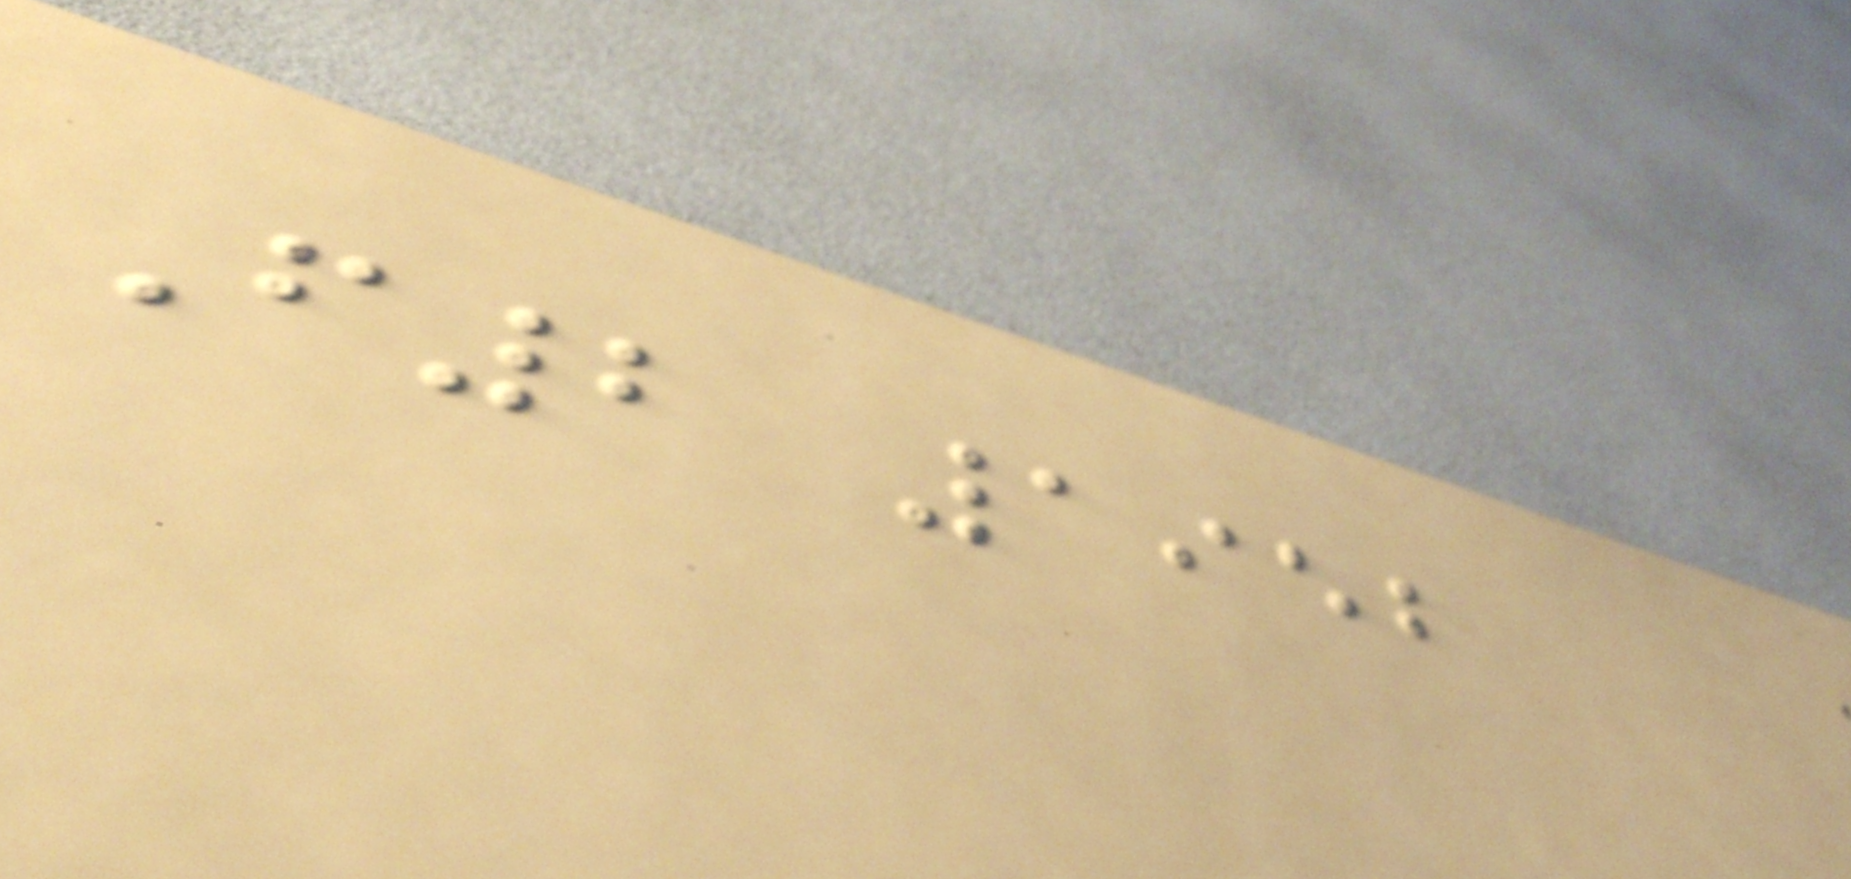F2 1952
